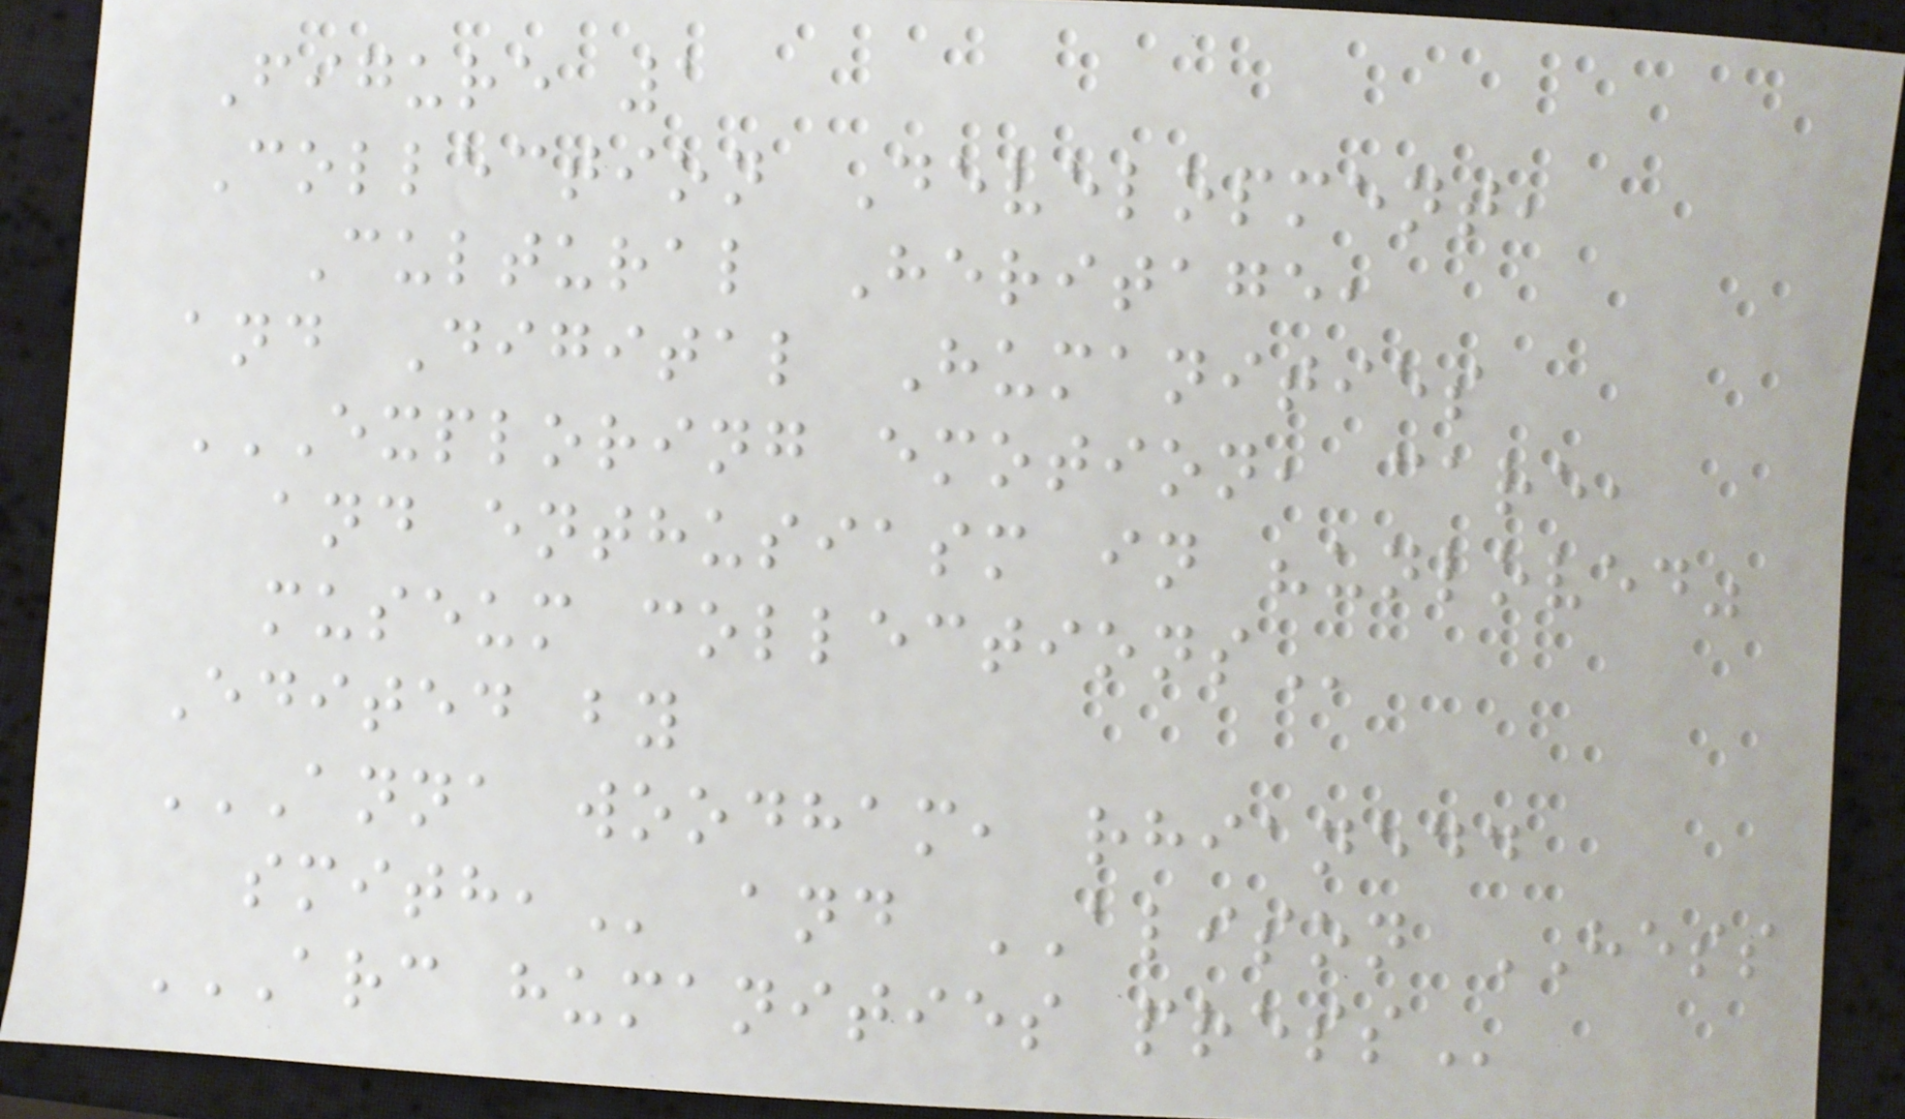Figure 1
Collection Development,
Cultural Heritage,
and Digital Humanities
EXPLORING EMOTION, CARE,
AND ENTHUSIASM IN "UNLOVED"
MUSEUM COLLECTIONS
Edited by
ANNA WOODHAM, RHIANEDD
SMITH, and ALISON HESS
ARC HUMANITIES PRESS
